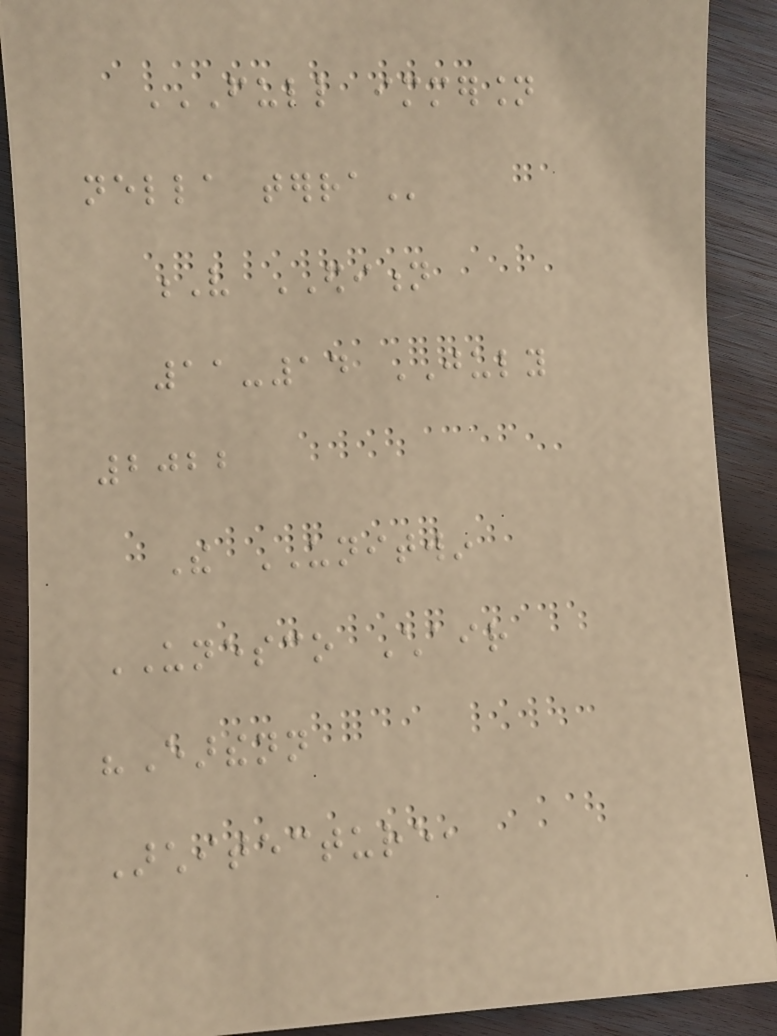FULL IMMERSION
NELLA TERRA
V EDITION
11-14 JULY
2022
The UNITWIN
UNESCO Chair
"Earthenn
Architecture,
